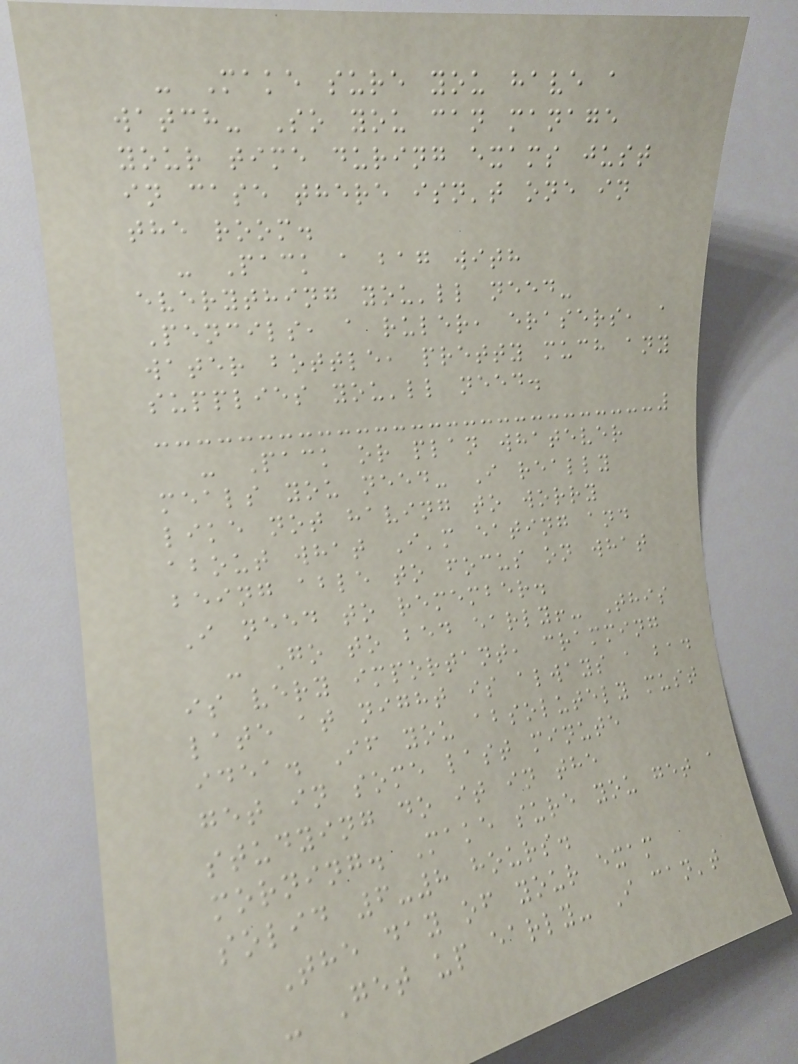- Make sure you have a
watch- So you can manage
your time during exams just
in case there isn't one in
the room.
- Pack a bag with
everything you'll need-
Pencils, a ruler, erasers, a
water bottle, pretty much any
supplies you'll need.
- Pack or plan whatever
meals you need- I really
like not having to worry
about what I'm eating and
being able to focus on what
I need to remember.
- Go to bed early!- This
is very important, cramming
late at night is always a bad
idea. If you absolutely must
get in some last minute
studying do it in the
morning. Make sure you get a
solid 6-8 hours.
The day of your exam
- Get up early- I can't
